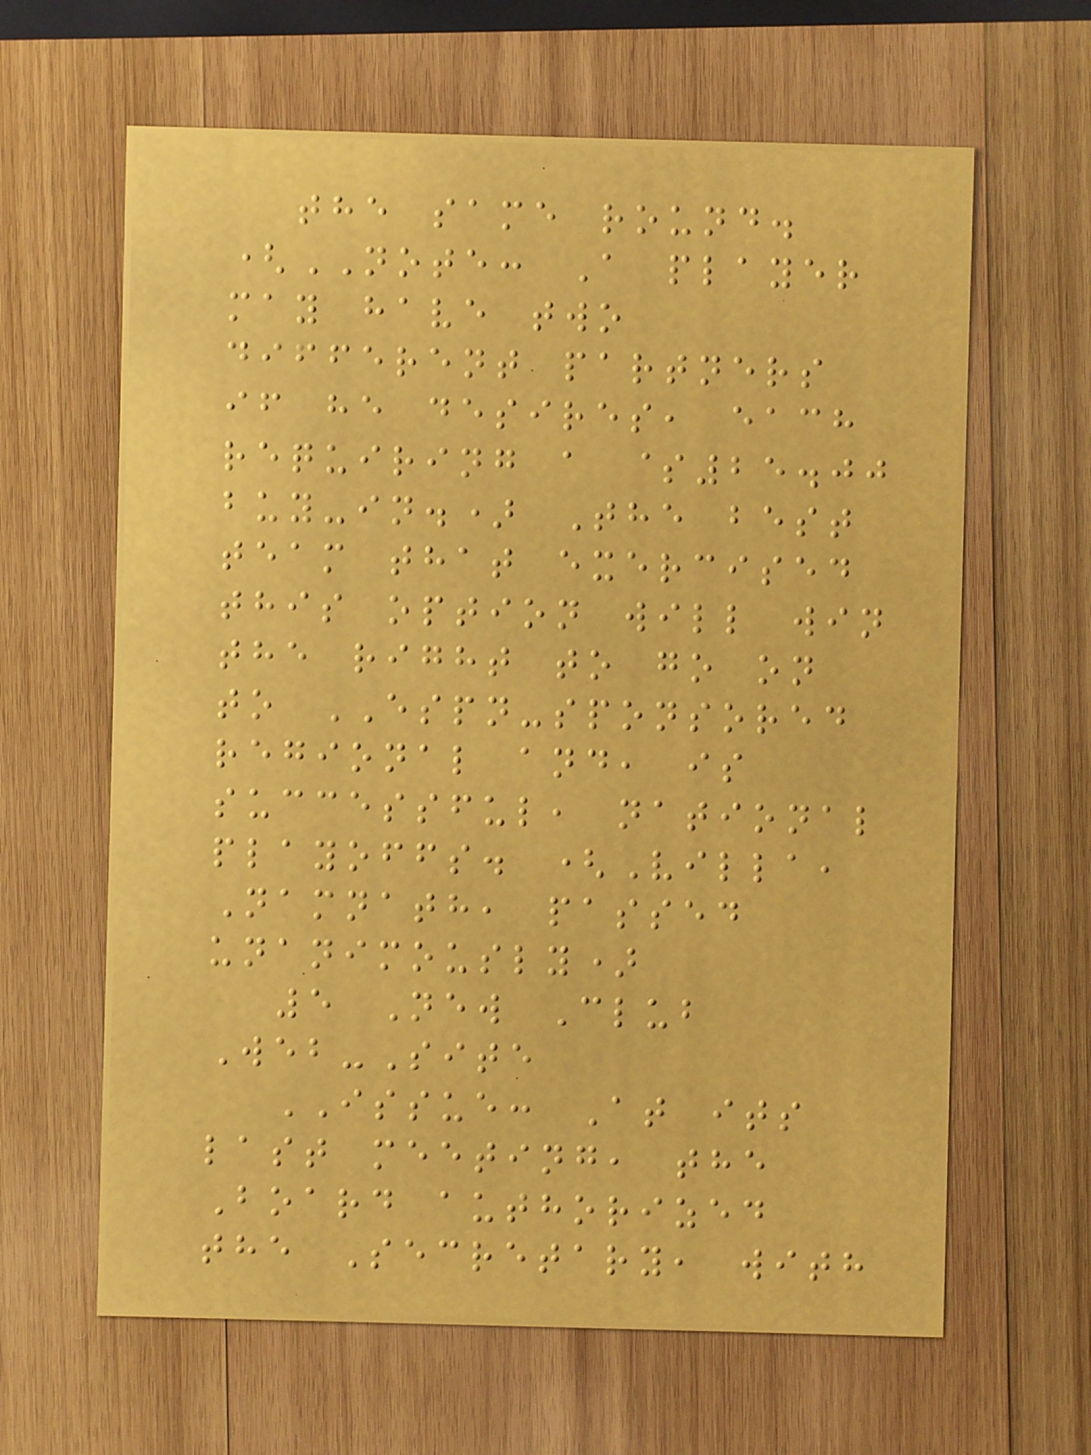the same round.
(NOTE: A player
may have two
different partners
if he desires, each
requiring a $25.00
buy-in.) The best
team that exercised
this option will win
the right to go on
to ESPN-sponsored
regional and, is
successful, national
playoffs. (Villa,
Namnath, passed
unanimously)
5 New Club
Web-Site
ISSUE: At its
last meeting, the
Board authorized
the Secretary, with
